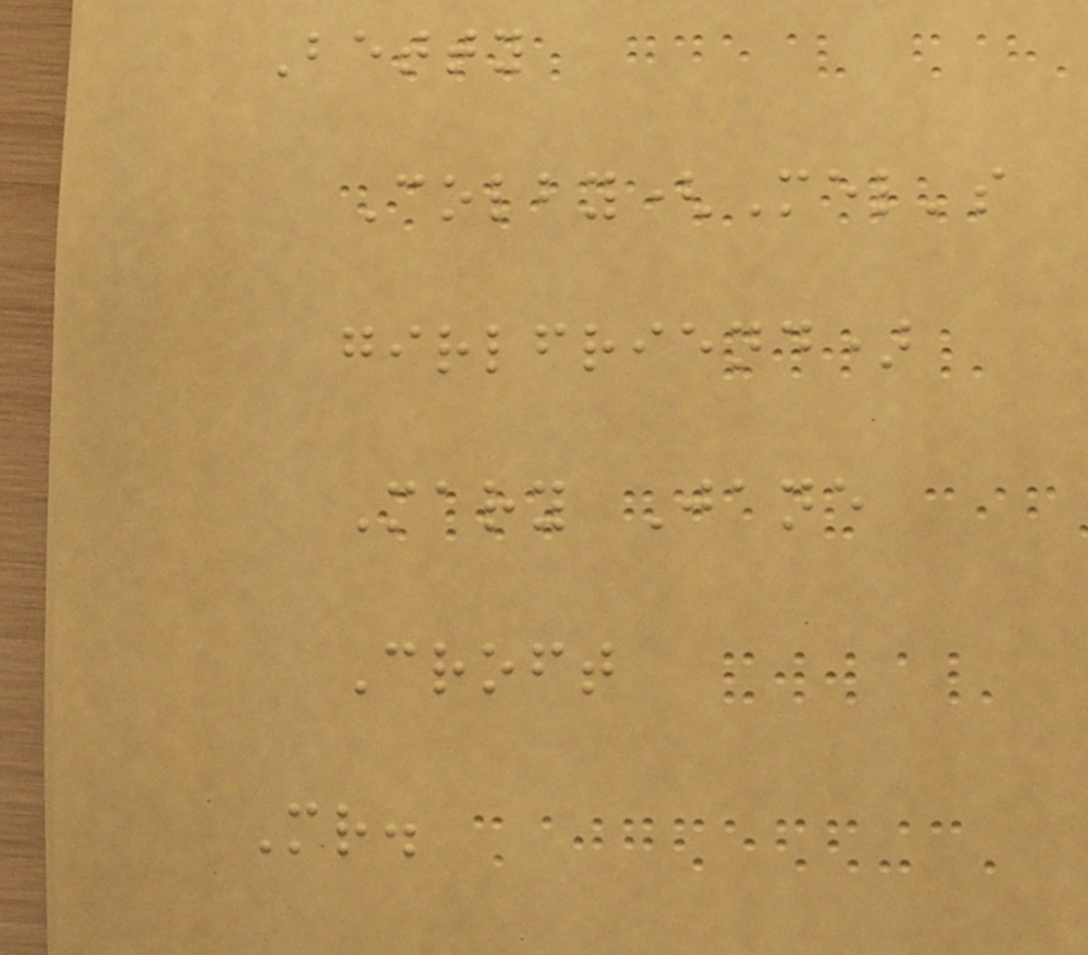Betty
Colby(Mel's
girlfriend)
Mary Jane
Croft
Mr.
